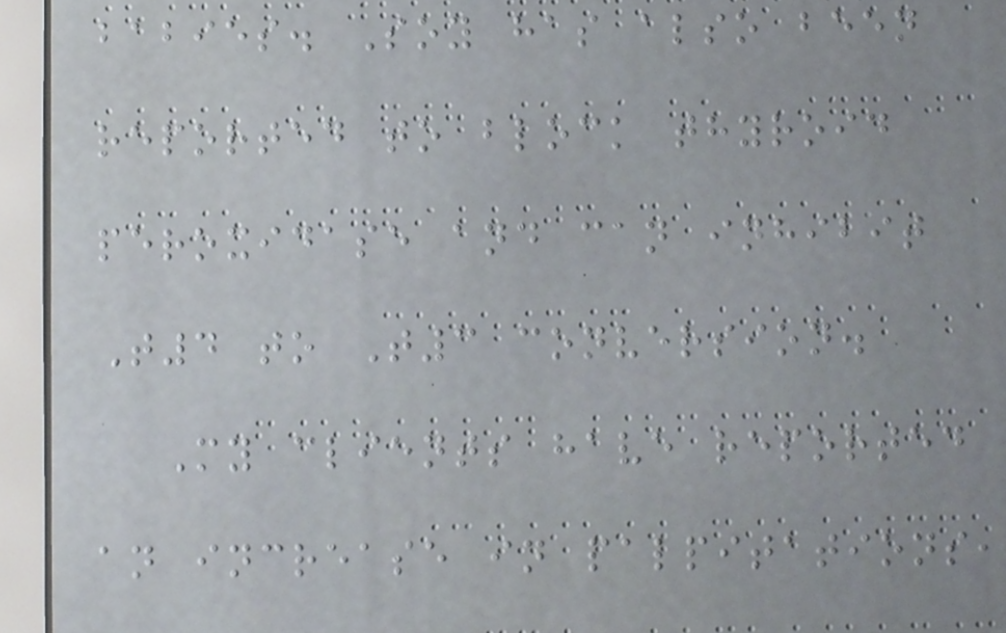babies. Soy has also been
reported to block thyroid
peroxidase and can inhibit
T4 to T3 conversion.
My clients have reported
an increase in palpitations,
